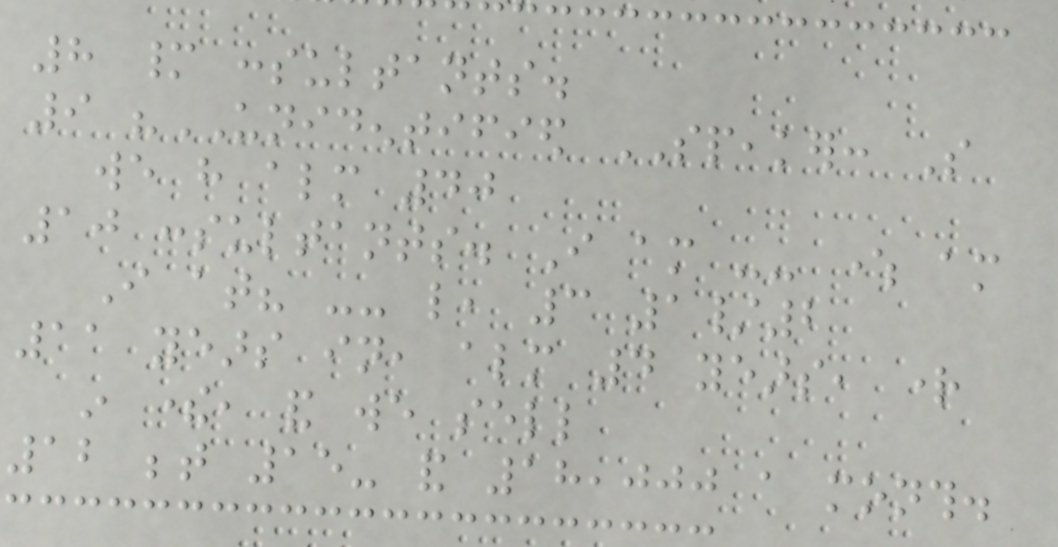8 many consultants.
9 "UNIDENTIFIED SPEAKER: So
we have almost 40
10 consultants. I am -- where am
I at? -- like, 3 1/2
11 years in, almost 4 years, right
in there, and we sell
12 between 15- and 18,000 a month.
